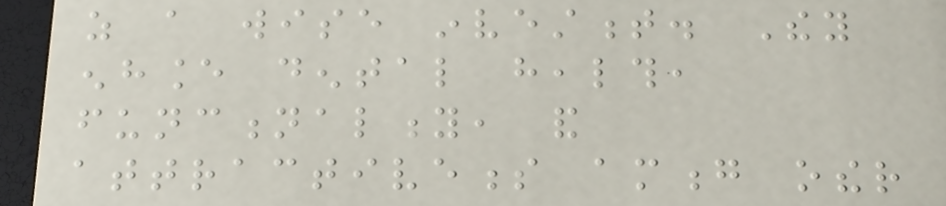as a wise investment. They
enhance dental health,
functionality, and
attractiveness among other
